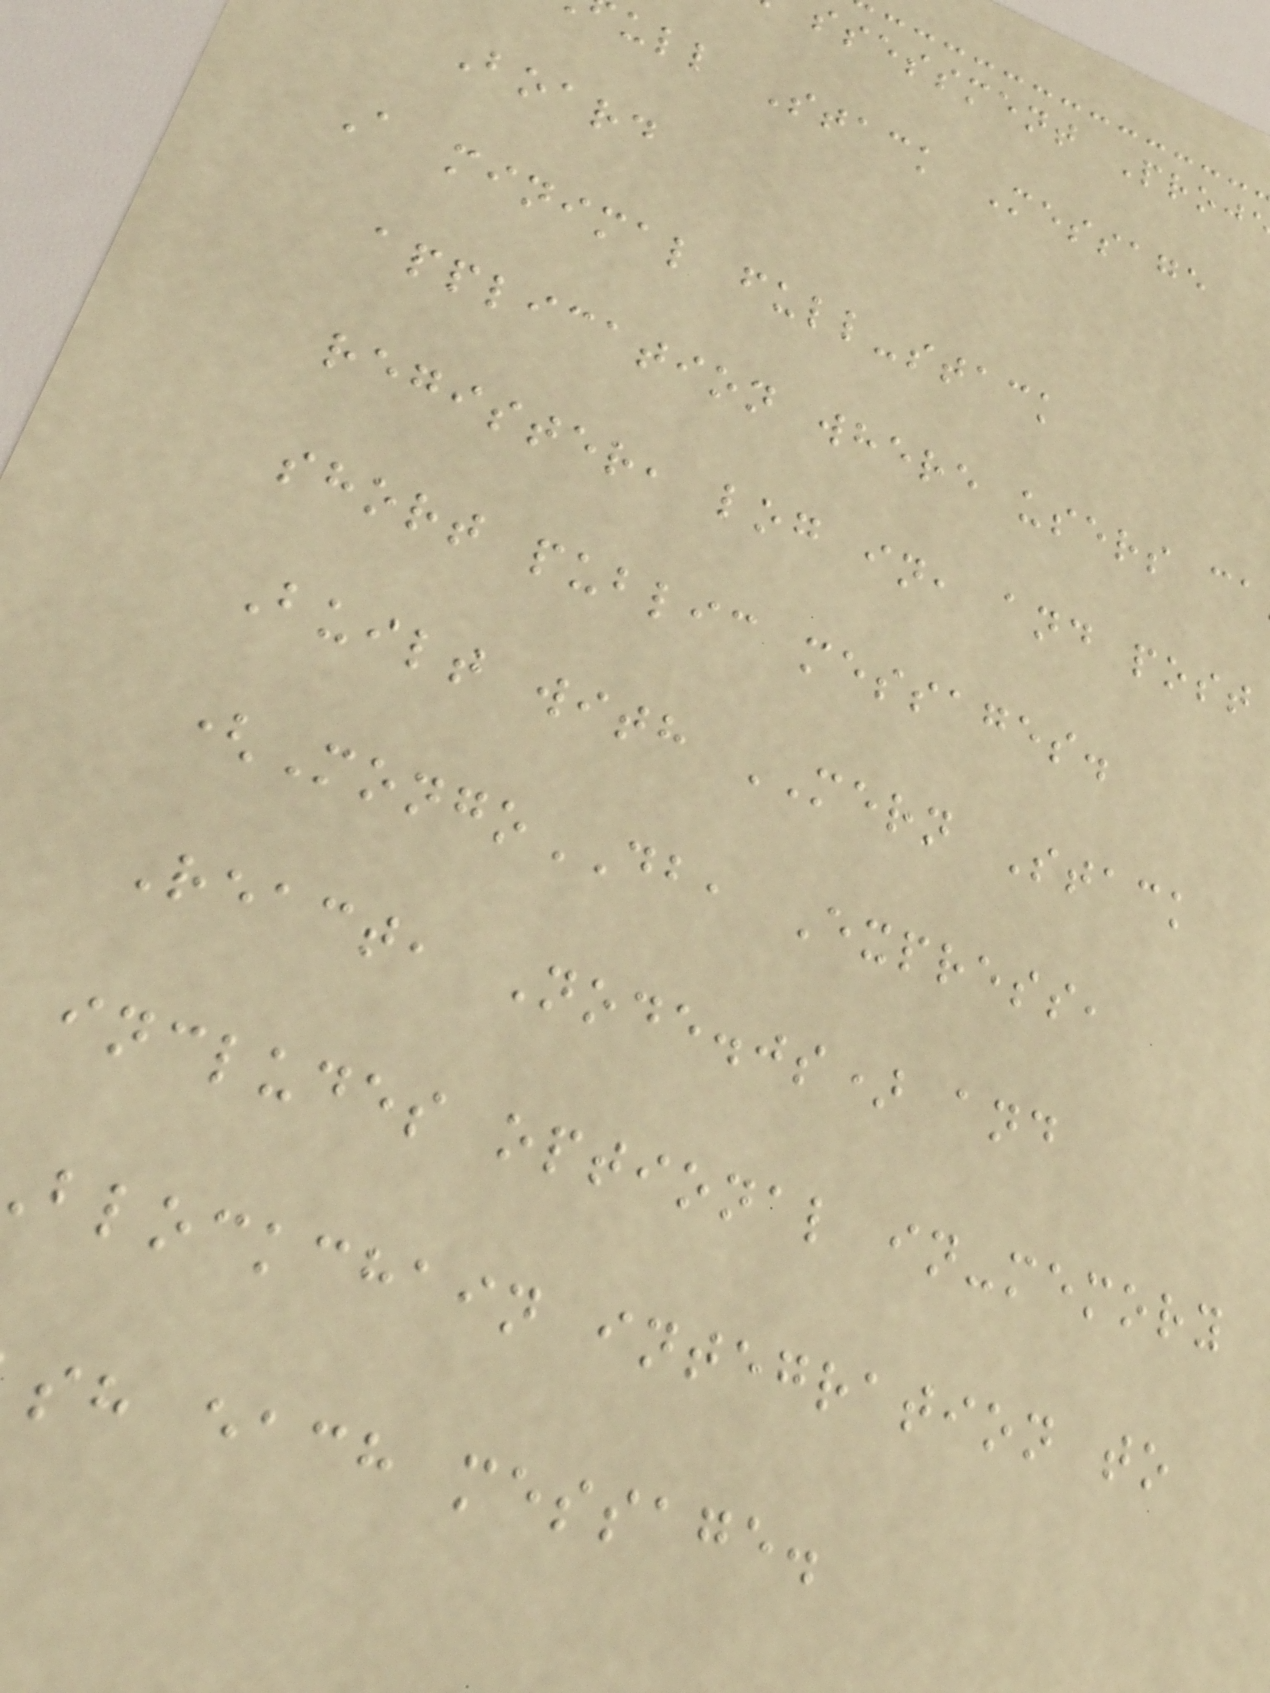ssessment Proj
ull Stack Message
Board
A minimal full-stack
application where users ca
register, log in, and post
short public messages.
Built with MERN Stack
(MongoDB, Express,
React, Node.js) and
includes optional in-memory
blockchain integration to
sh each message.
